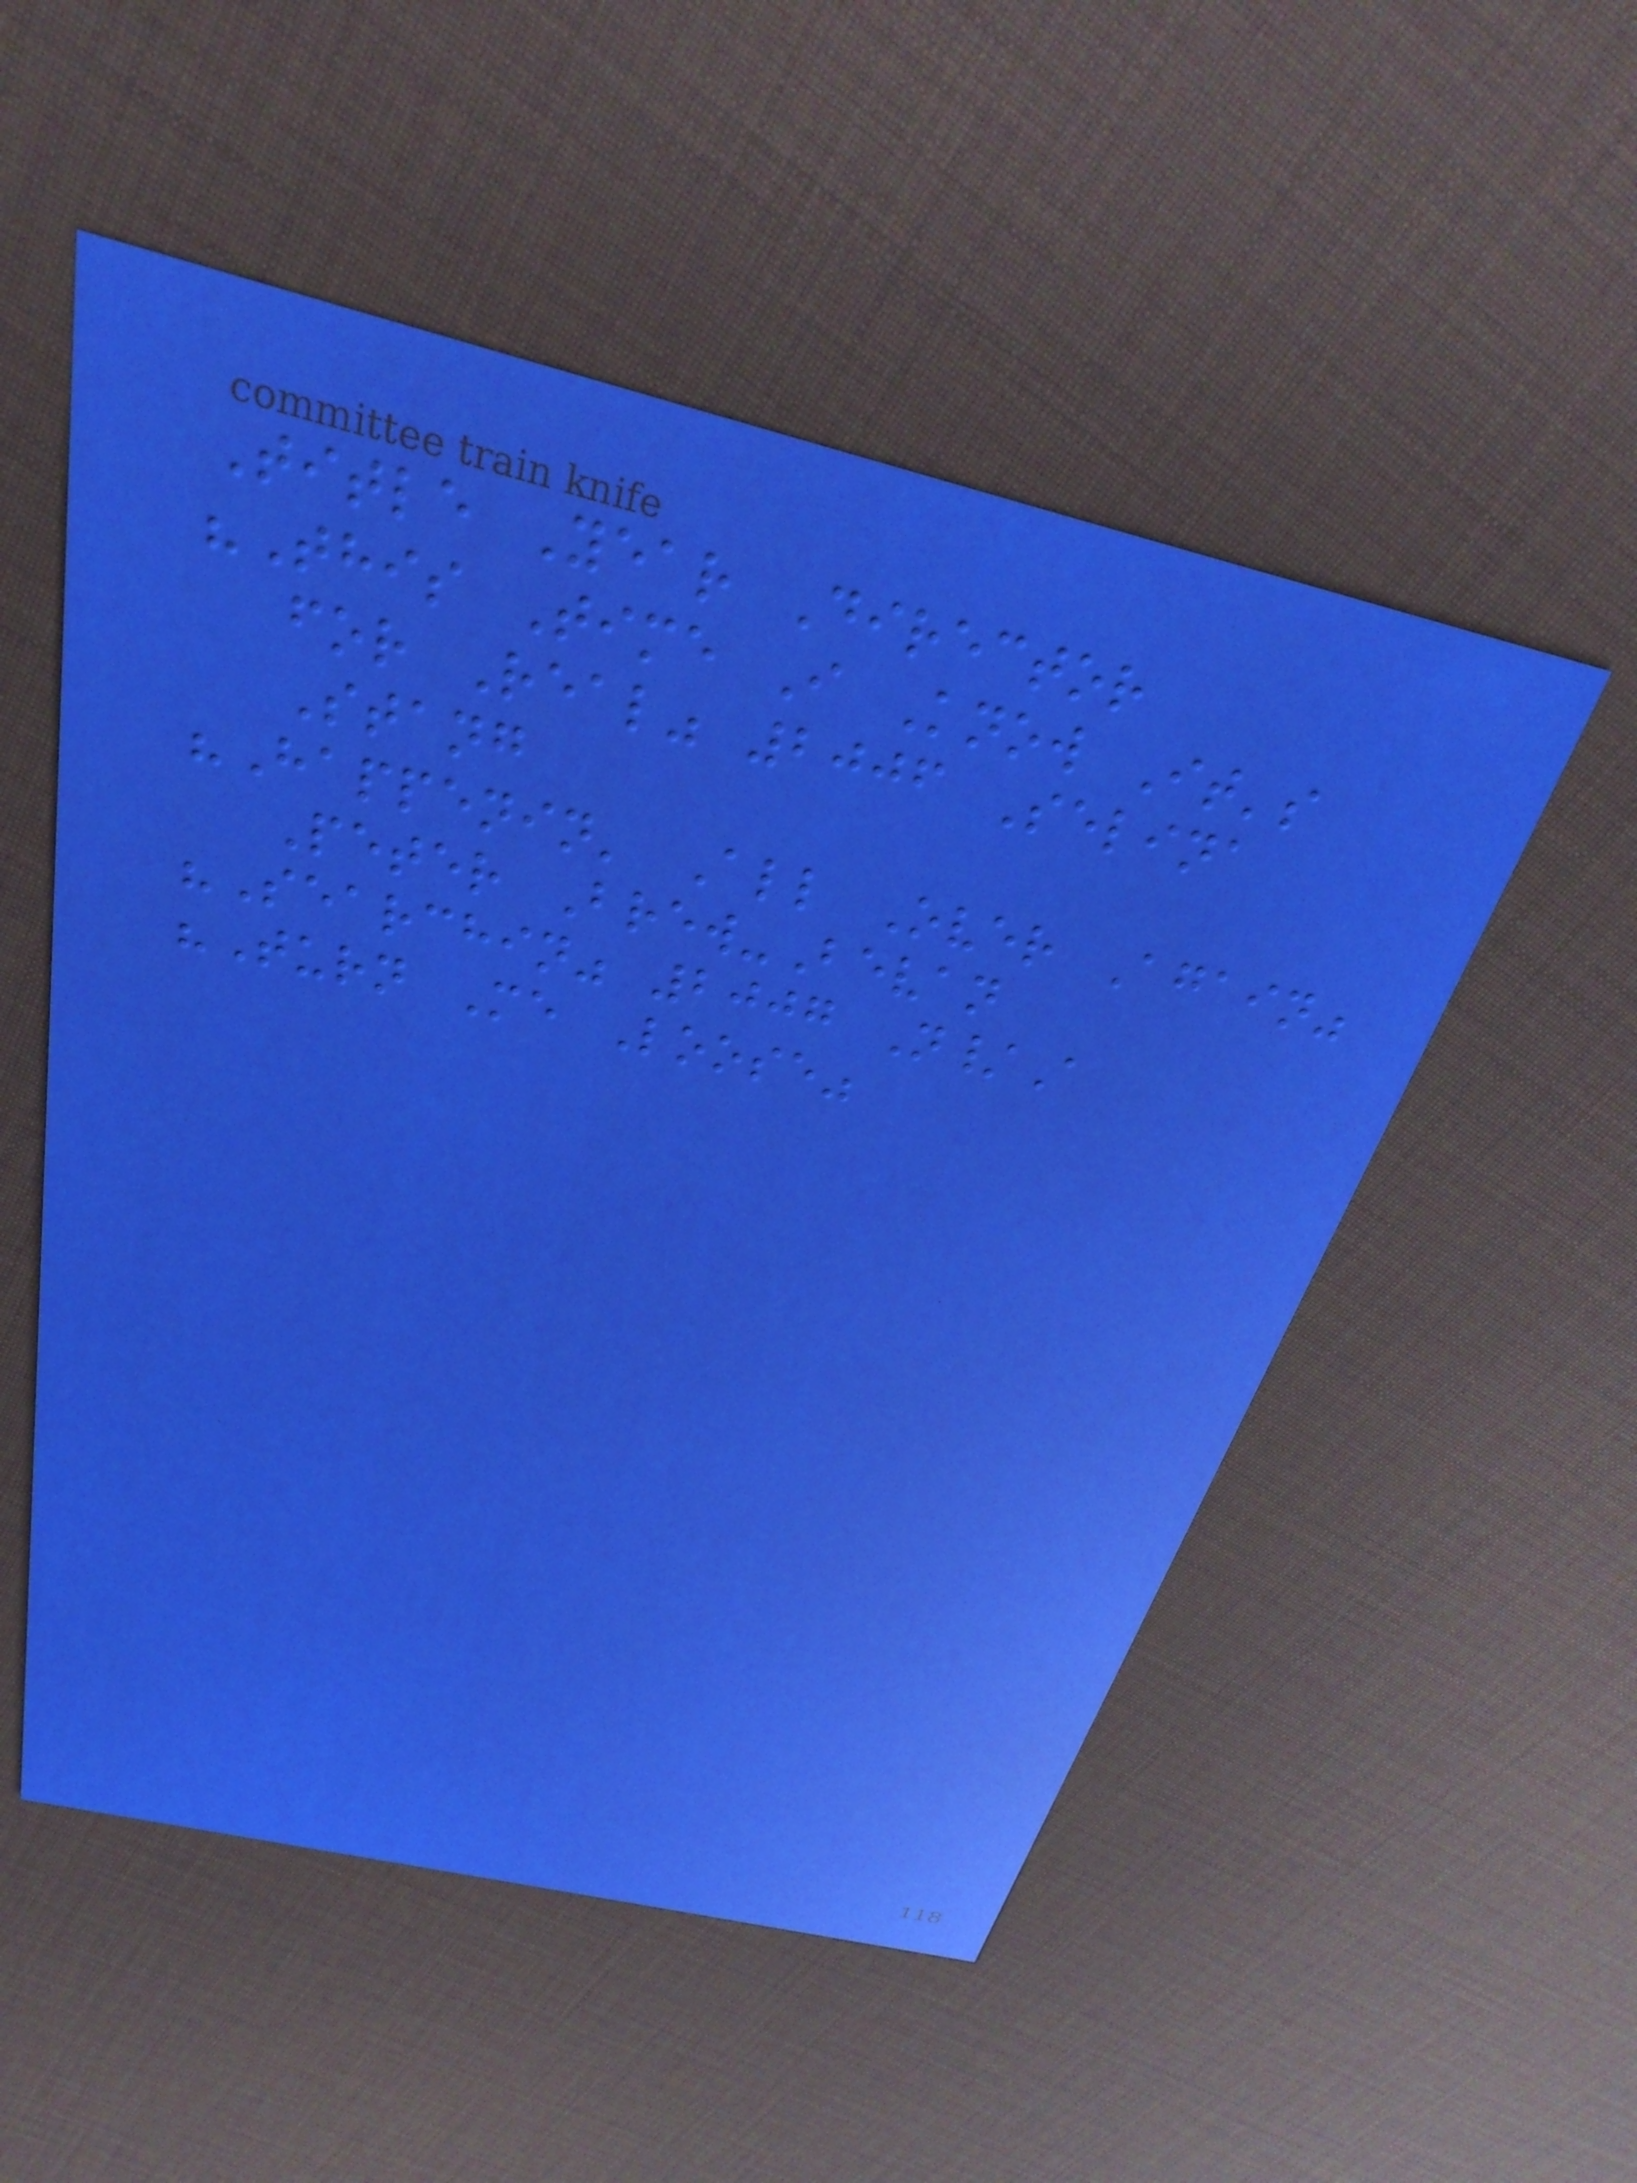Title Year Director
"This Time I Know It's
for Real" 2006 Selina
Stang
"Happenin' All Over Again"
Peter Brew-Bevan
"Searchin" 2007 N/A
"Turn Me Loose"
